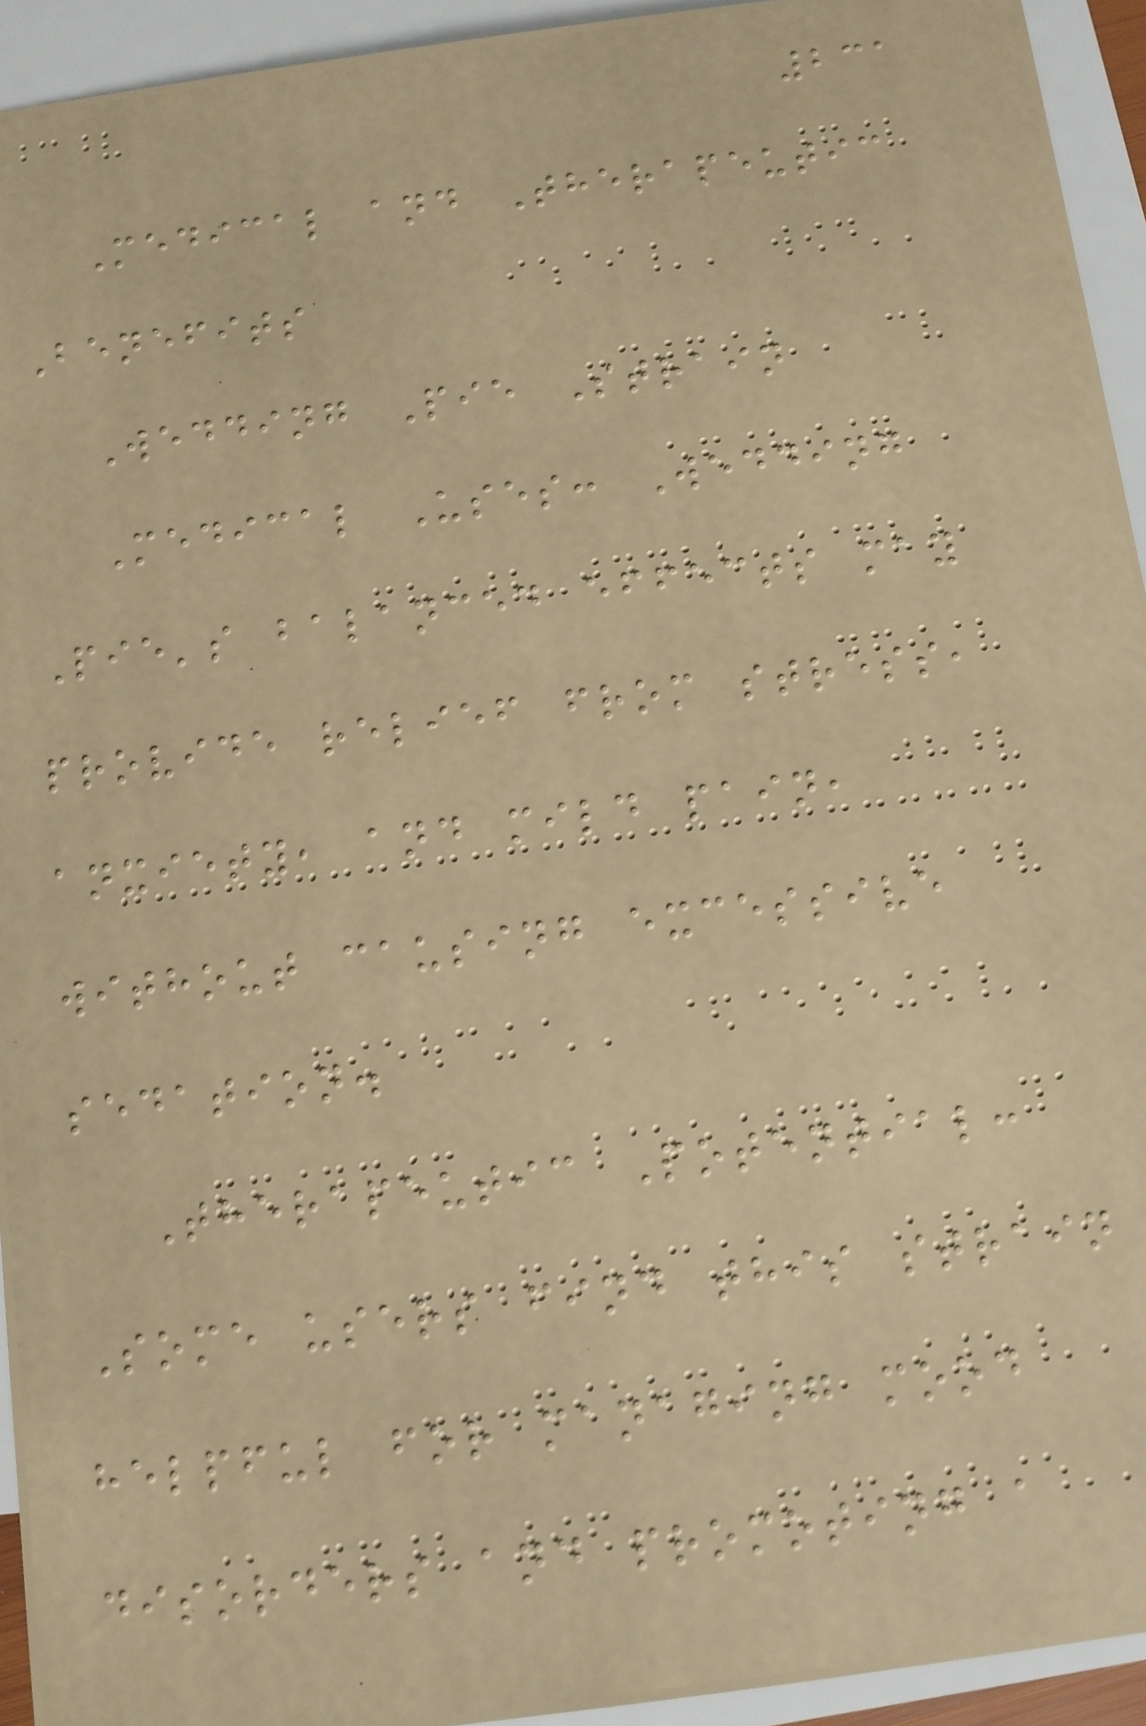231
Medical and Therapeutic
Benefits
Wedding Pie Strain
Medical Uses: Wedding
Pie's balanced effects may
provide relief from stress,
anxiety, and mild pain,
without causing excessive
sedation.
Therapeutic Potential:
Some users find this strain
helpful for managing mood
disorders and promoting a
